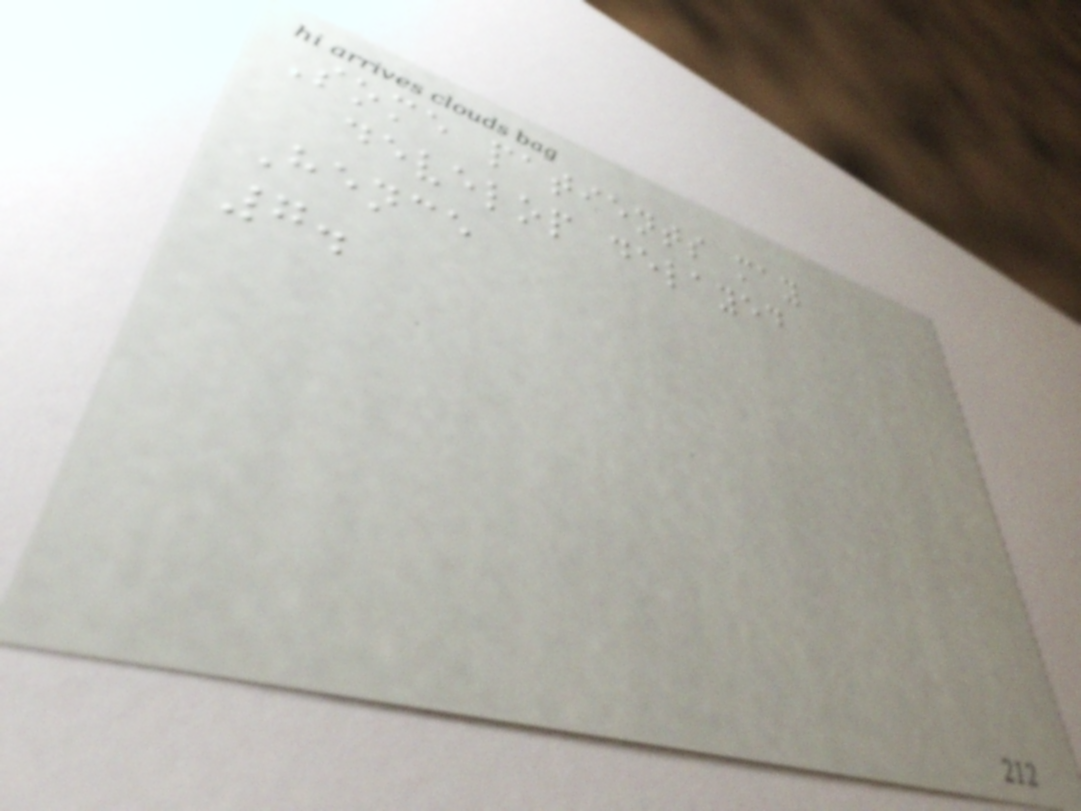Some patients may
develop delayed
Hence
7.
